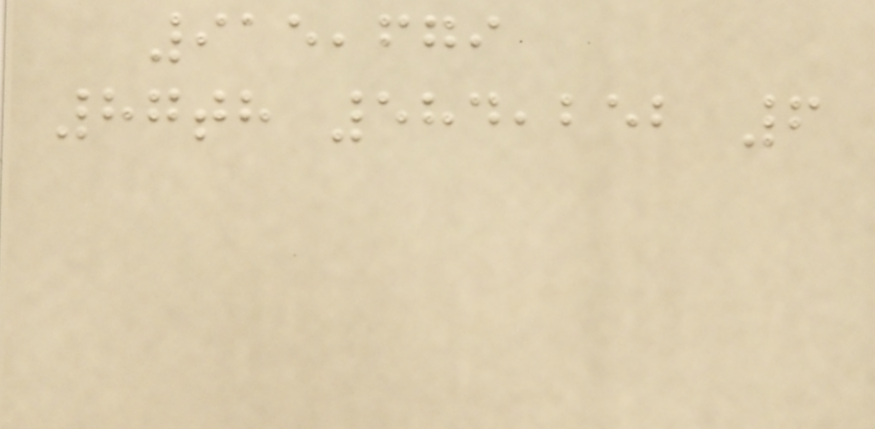915,679
87th 584,252 6
